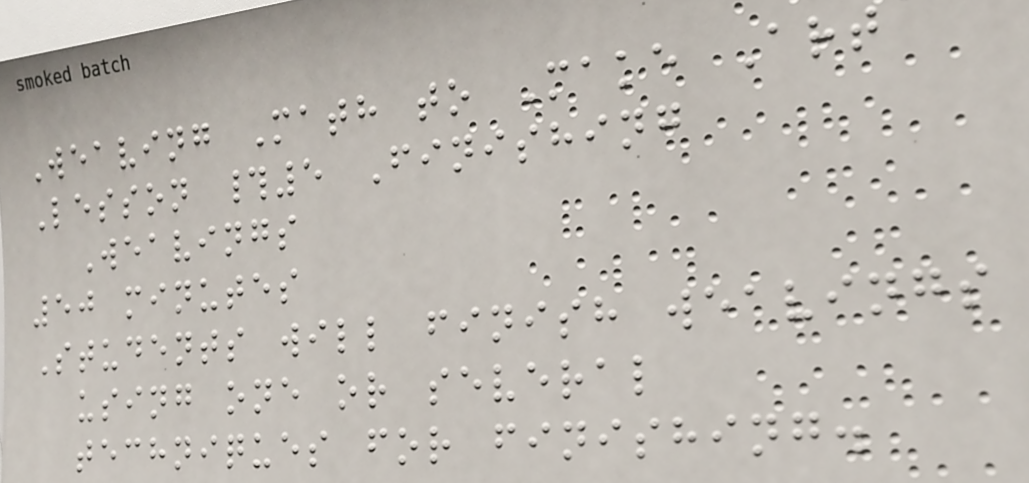Weaving Math to Make Art
Lesson #5 Finishing
Weavings
50 minutes
Students will finish weavings
using one or several
techniques for finishing.
